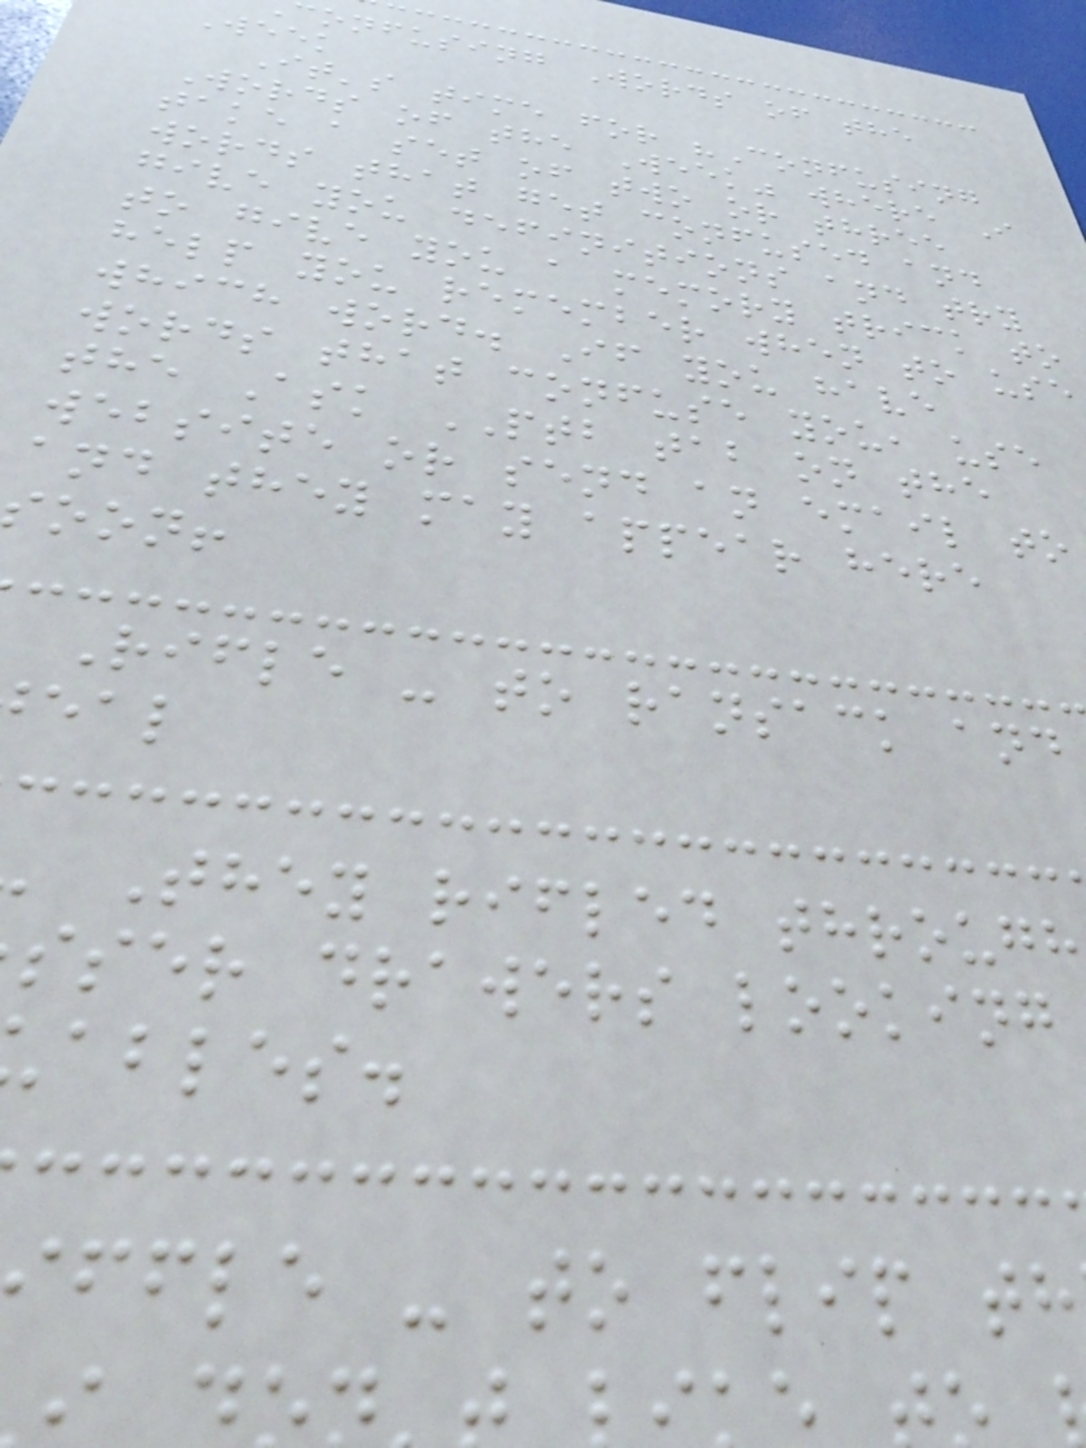onfusing Words of the
Week
It's time for "Confusing
Words of the Week" where I
take a set of two or three
words that get confused and
give you definitions and try
to give you a memory trick to
help you remember when to use
which word. If you have
words that confuse you, use
the Ask PTB tab on the
website or send an email to
and they may appear here
oon!
Rifle - to ransack and
They rifled through
sser drawers looking
ables.
ffle - to flip th
